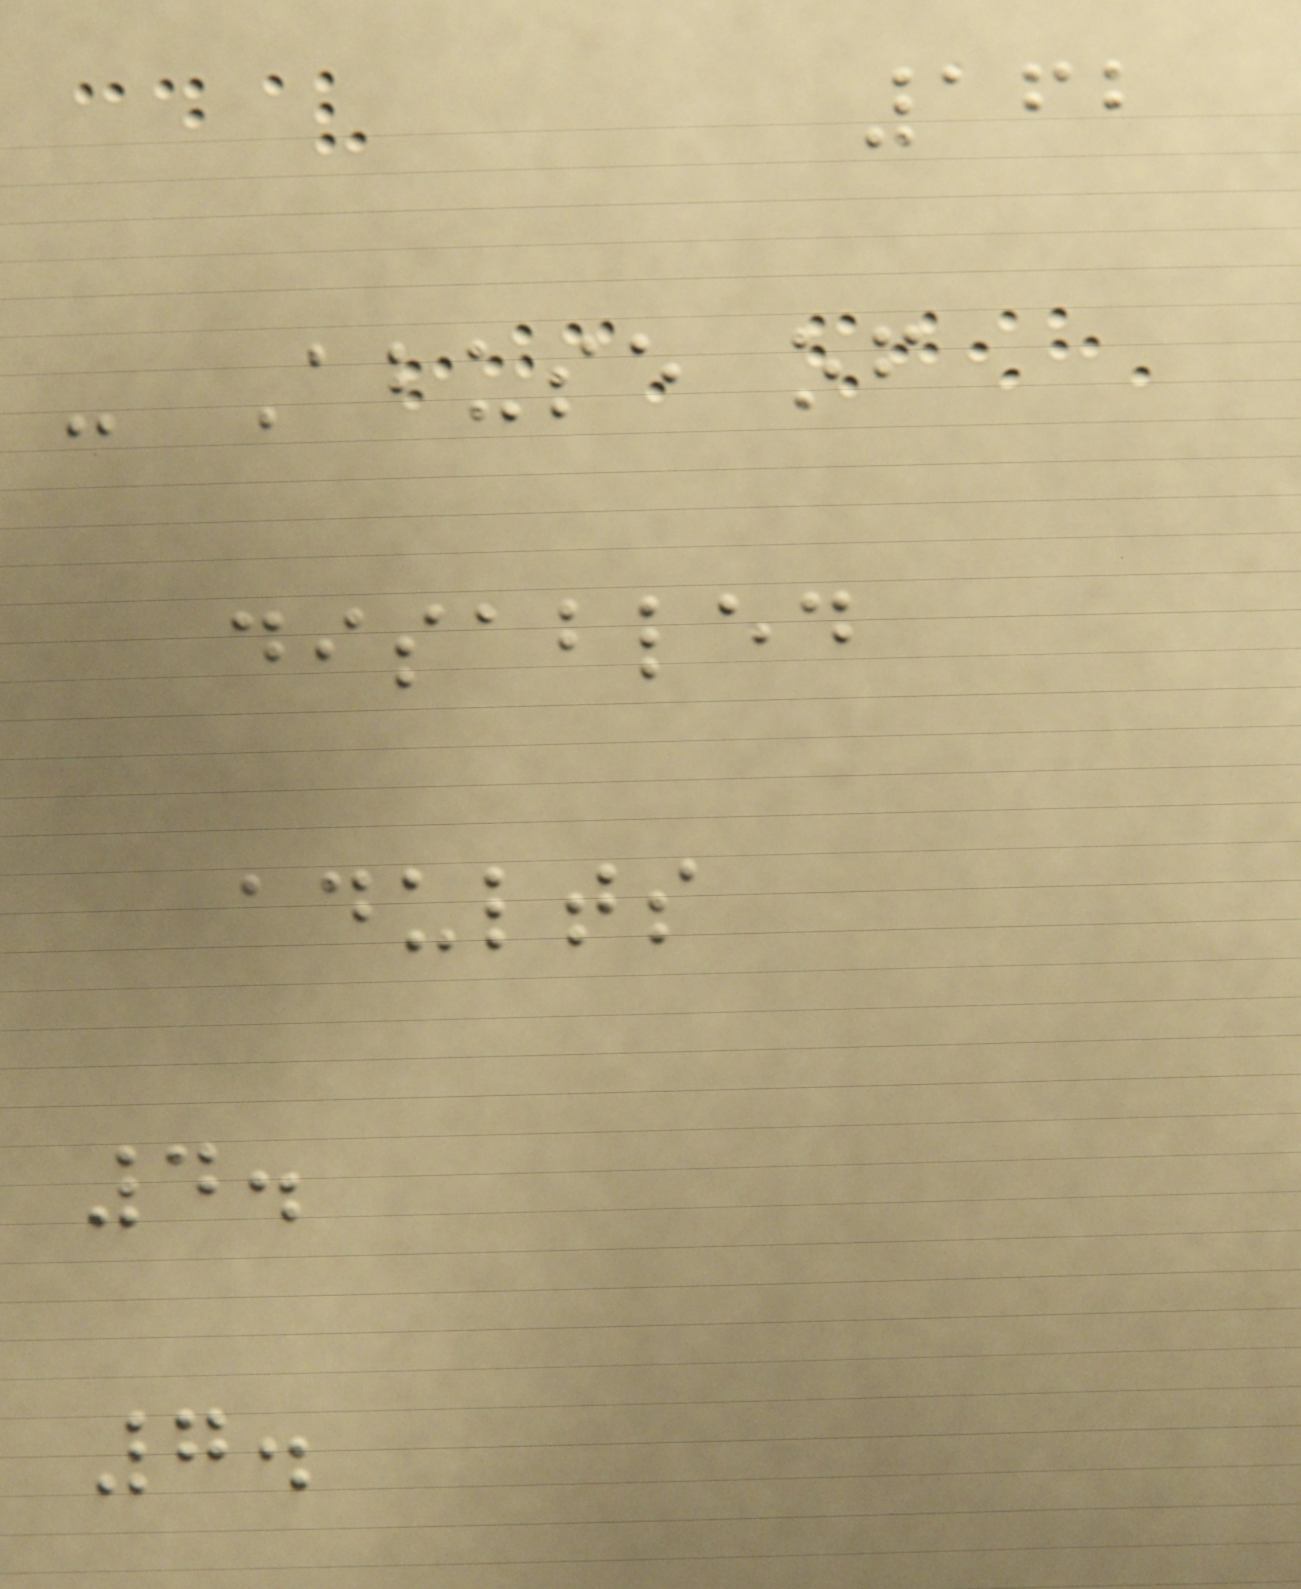162
- Abuse of
disabled
adults
4.
7.
